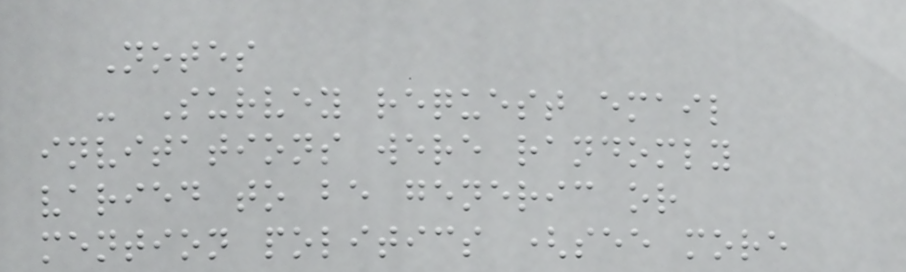Notes
- Survey request email
invitations were randomly
varied to be generic or
mention politics (see more
